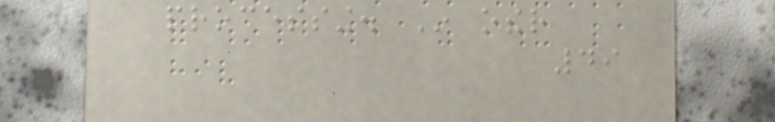processing. In other
49
